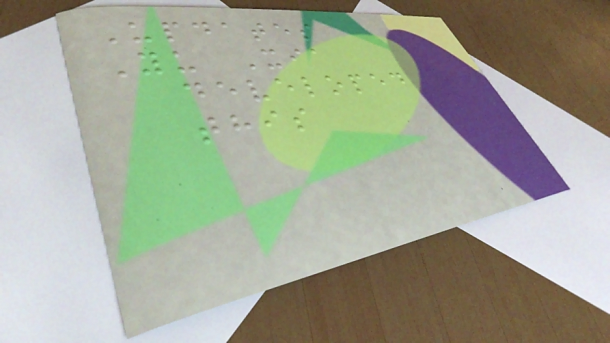Updates
Yu Xia
developed
this
